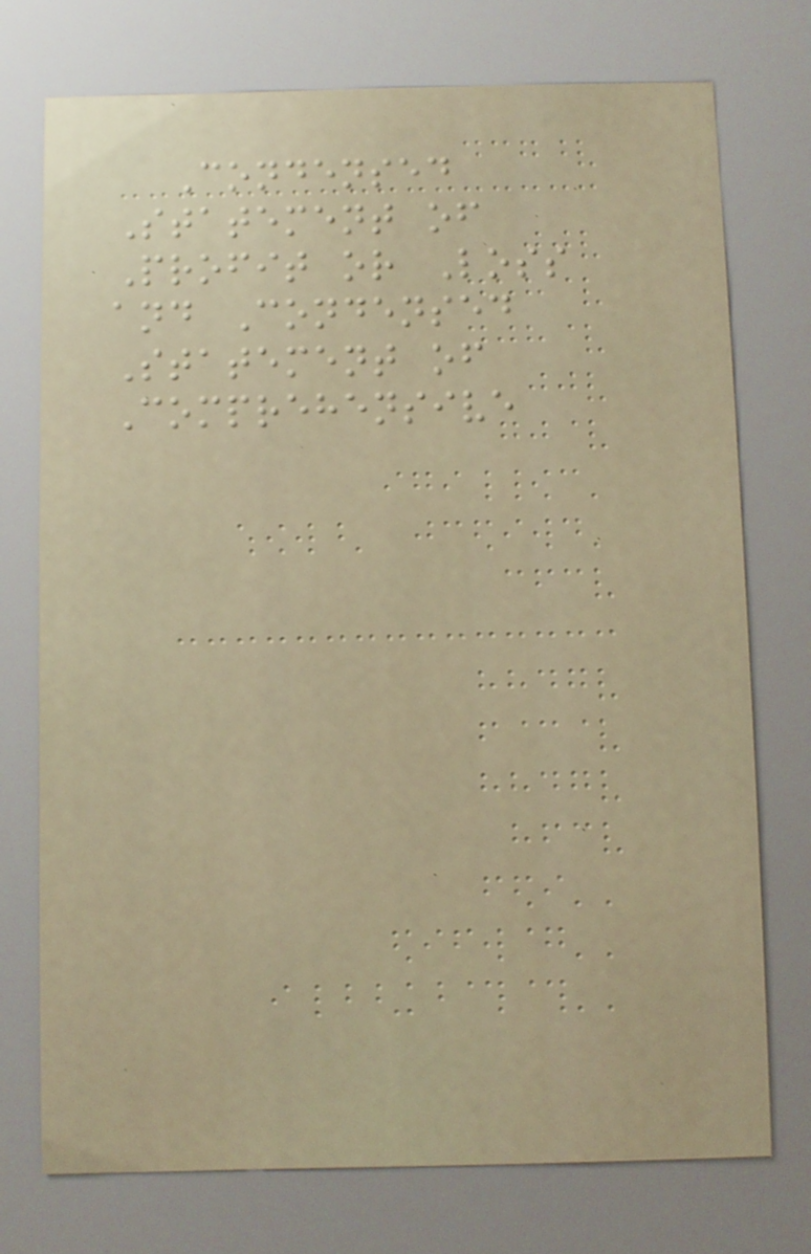Condensed
Statement of
Profit or Loss
and Condensed
Statement of
Comprehensive
